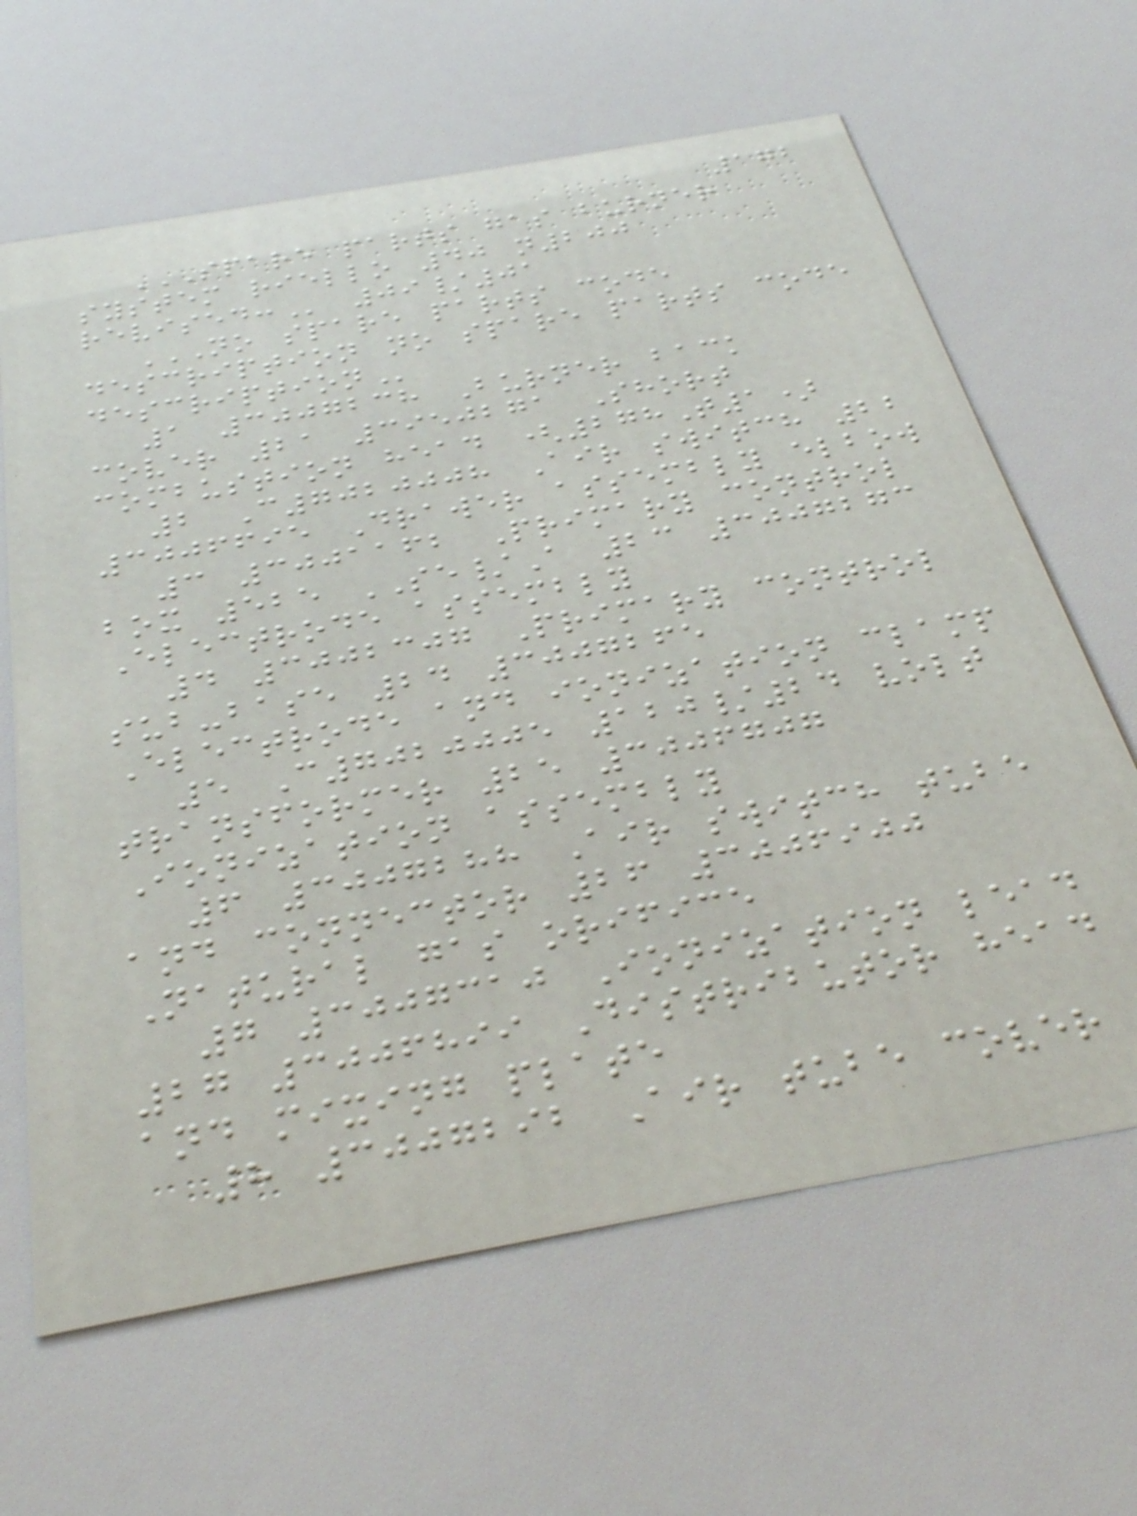172
SPARE PARTS GAS BURNER
SYSTEM RIELLO 40 N200
REVISED: 09/01
NO SPARE PARTS CODE
DESCRIPTION NO SPARE PARTS CODE
DESCRIPTION
1 3007238 Burner back
cover 21 3950271 Short
combustion head (278T1)
2 C7020008 Air switch 22
3006695 Drawer assembly elbow
3 3001162 Primary control
box 525 SE/A 23 3007273
Electrode assembly
4 3002307 Primary control
sub-base 24 3007265
Electrode and ionization clamp
5 C7020005 120/24 volt
transformer 25 3006707
Ionization assembly
6 3007288 Air switch tube
and connector 26 3006900
Natural gas orifice
7 3007310 Ionization lead
27 3006899 Distributor head
and mixing plate
8 3007292 Air tube cover
